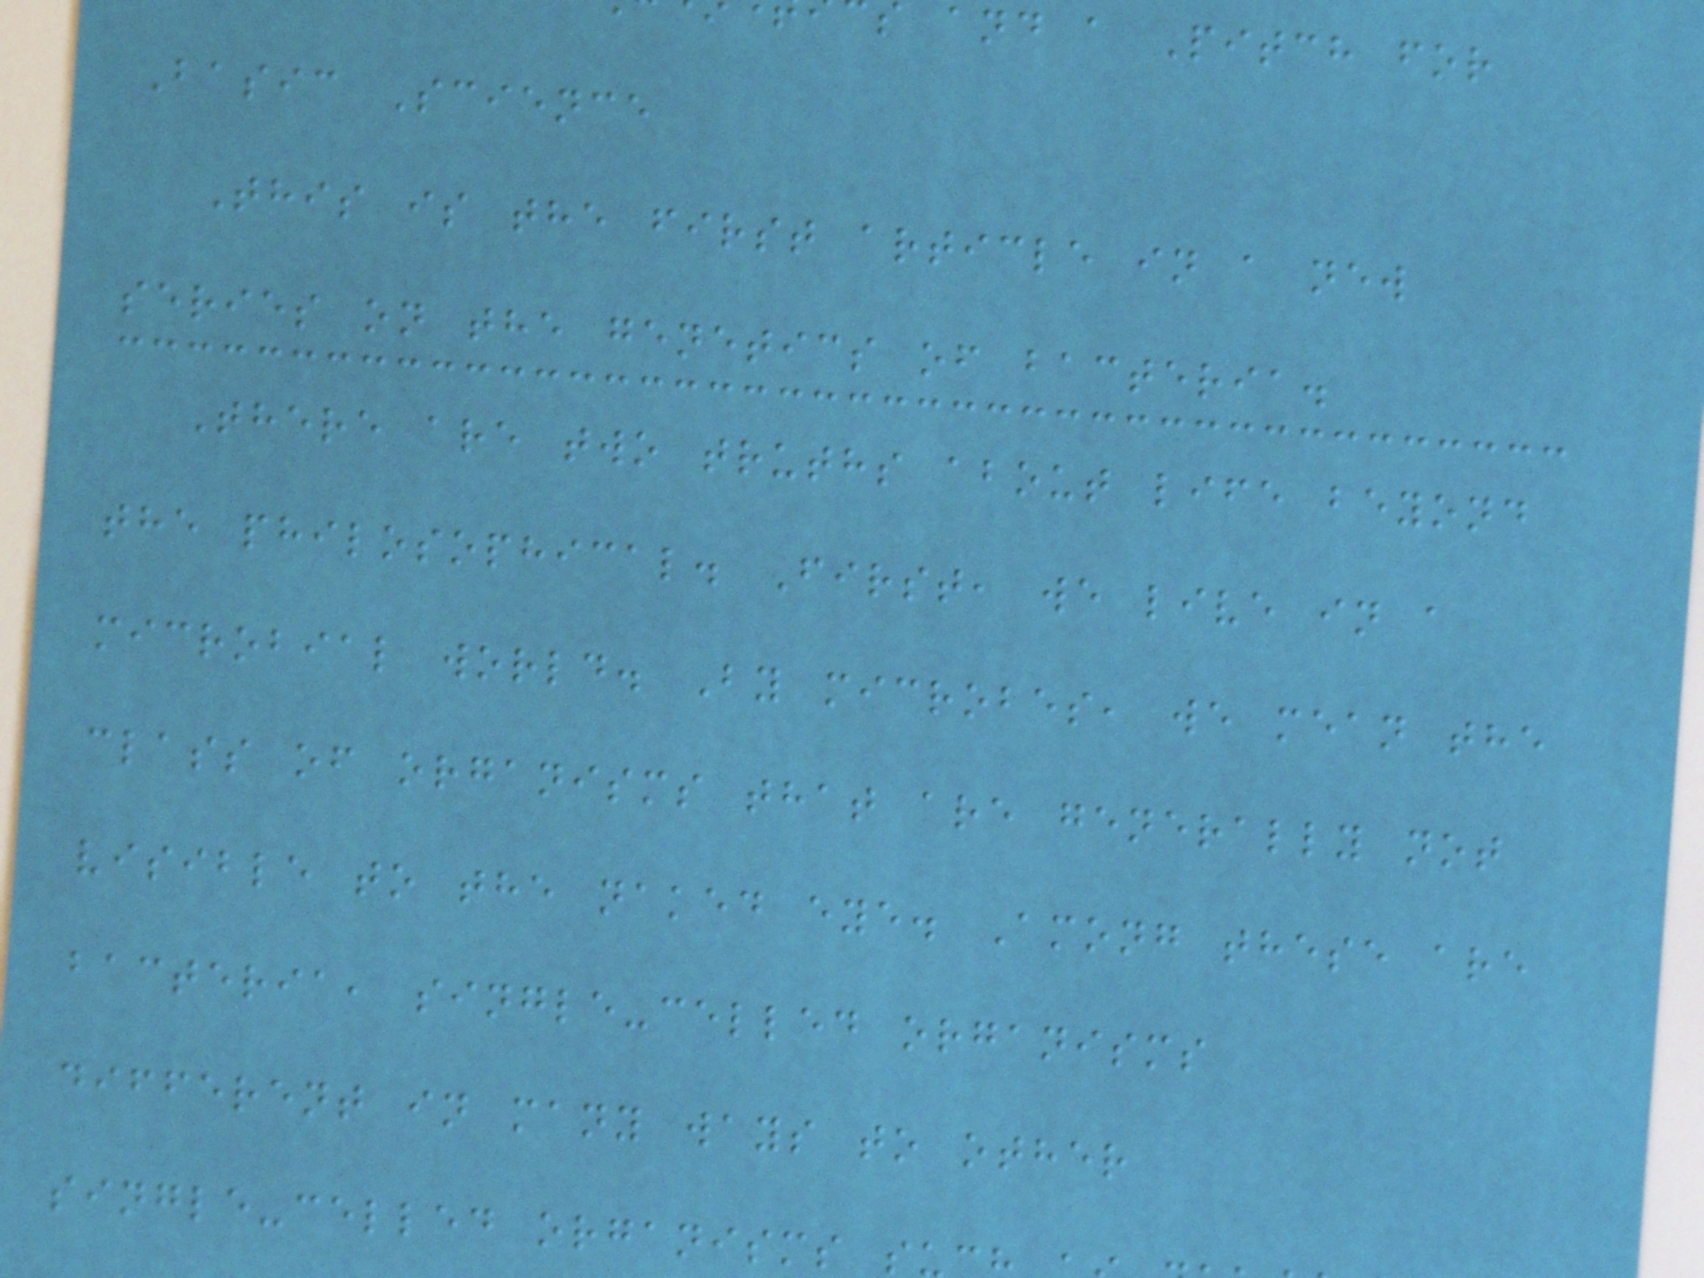and a Pitch for
Basic Science
This is the first article in a new
series on the genetics of bacteria.
There are two truths about life beyond
the philosophical. First, we live in a
microbial world. By microbes, we mean the
class of organisms that are generally not
visible to the naked eye. Among these are
bacteria, single-celled organisms
different in many ways to other
single-celled organisms s
